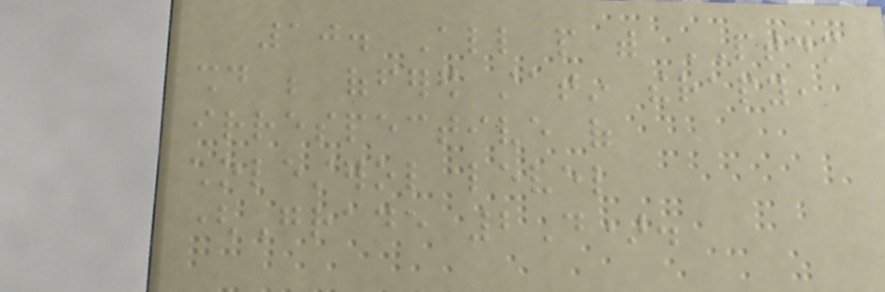10. All people with PTDM
should be offered statin therapy,
irrespective of
cholesterol level
(Grade 2D).
